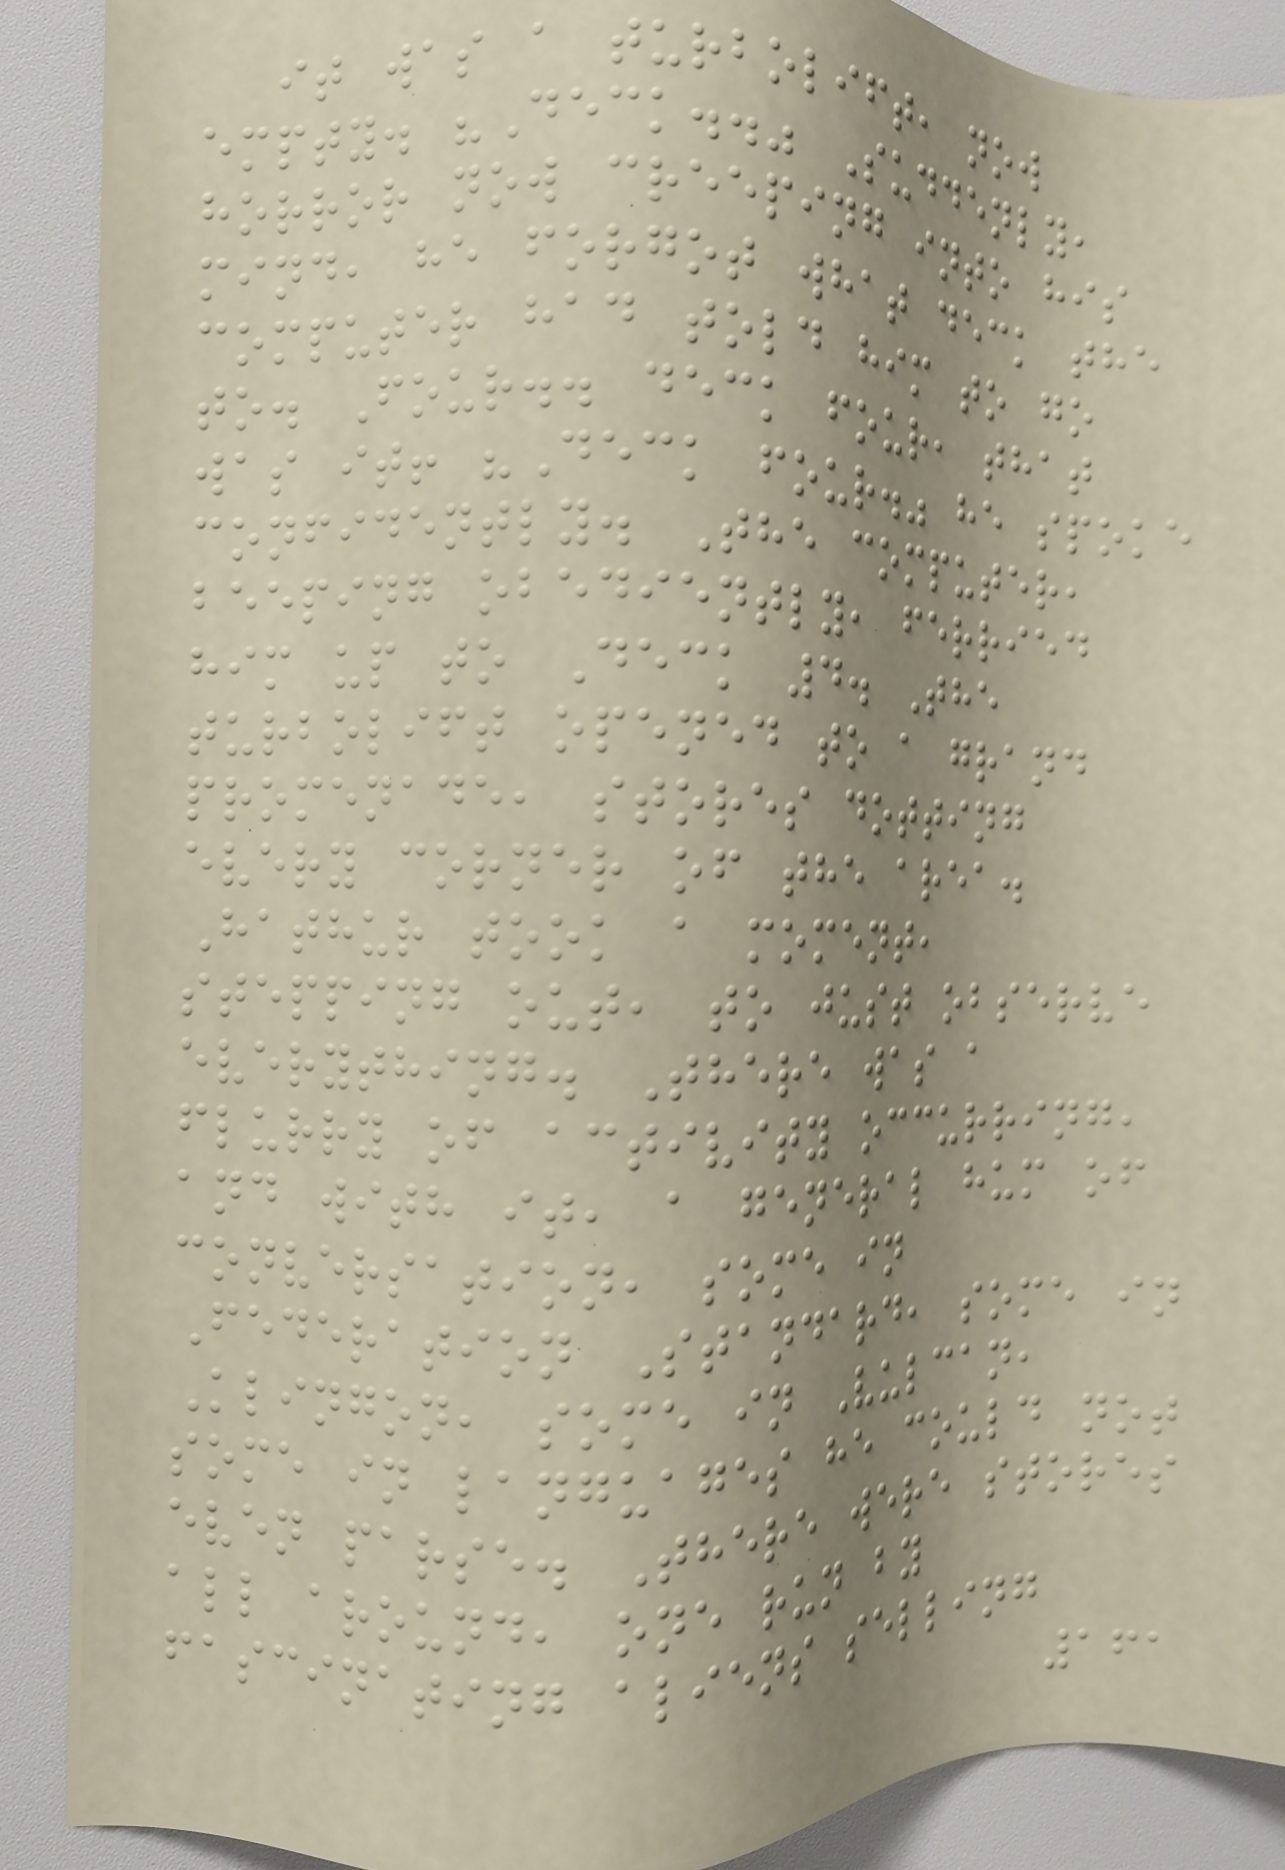it was a turbolift, now
empty. "Deck.." Suddenly,
horror now creeping into his
mind, he forgot what deck the
computer had told him to go
to. Four.. deck four, that
was it! "Deck four." he spoke
confidently. The computer,
beeping obediently, ferried
him up to Deck 4. The
turbolift opened to a grand
promenade, stores dotting
every corner of the area.
Hathur took a moment,
stepping out, to just observe
everything. There was a
flurry of activity occurring,
and with it, a general hum of
conversation, some in
Federation Standard, some in
Klingon, some in Vulcan,
some in languages he could not
even parse. There were stores
all around, one run by
fascinating aliens selling
161
